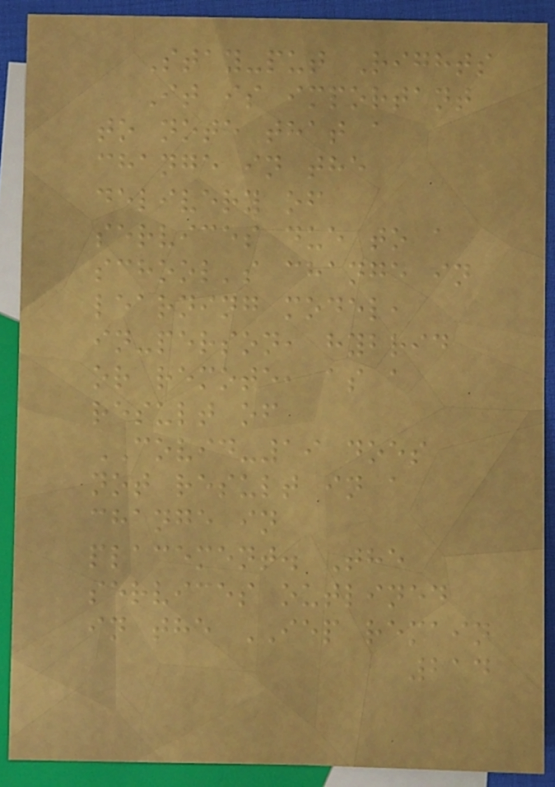Stay-put Rights
It is important
to note that a
change in the
delivery of
services due to a
school's change in
learning model,
in-person, hybrid
or remote, as a
result of
COVID-19 does
not result in a
change in
placement. The
services outlined
in the IEP remain
214
